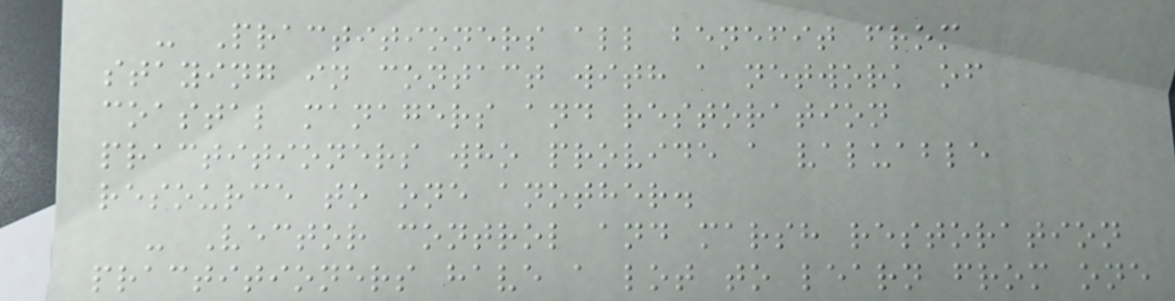- Practitioners all benefit from
staying in contact with a network of
coastal managers and restoration
practitioners who provide a valuable
resource to one another.
- Vector control and marsh restoration
practitioners have a lot to learn from one
